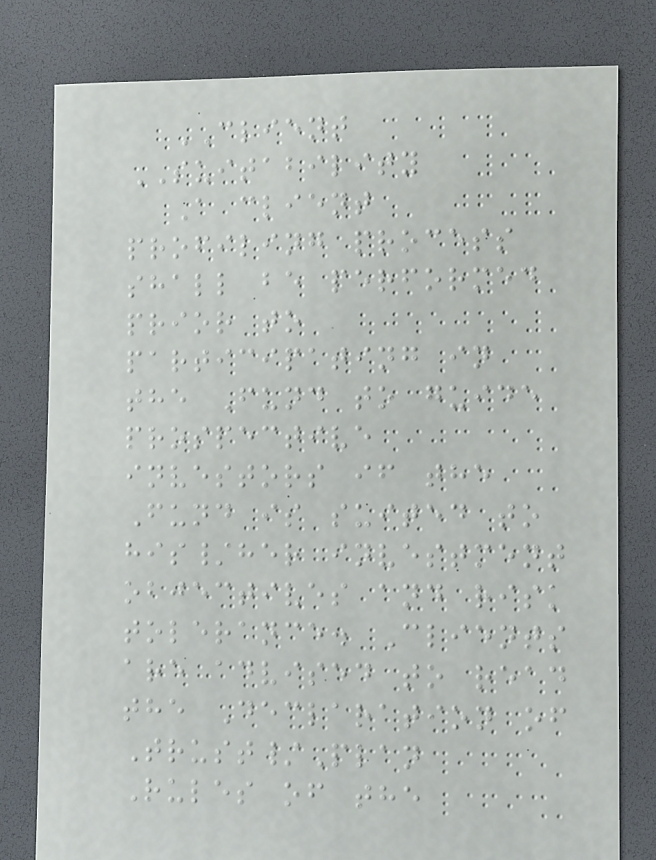CLIENT
SUITABILITY
A client
profiling process
shall be performed
prior to
participating in
the Fund to guide
prospective
investors if the
Fund is suited to
his/her investment
objectives and risk
tolerance. Clients
are advised to read
the Declaration of
Trust/Plan
Rules of the
